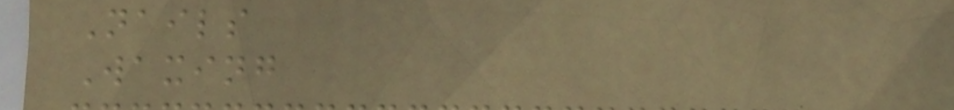Nails
Waxing
